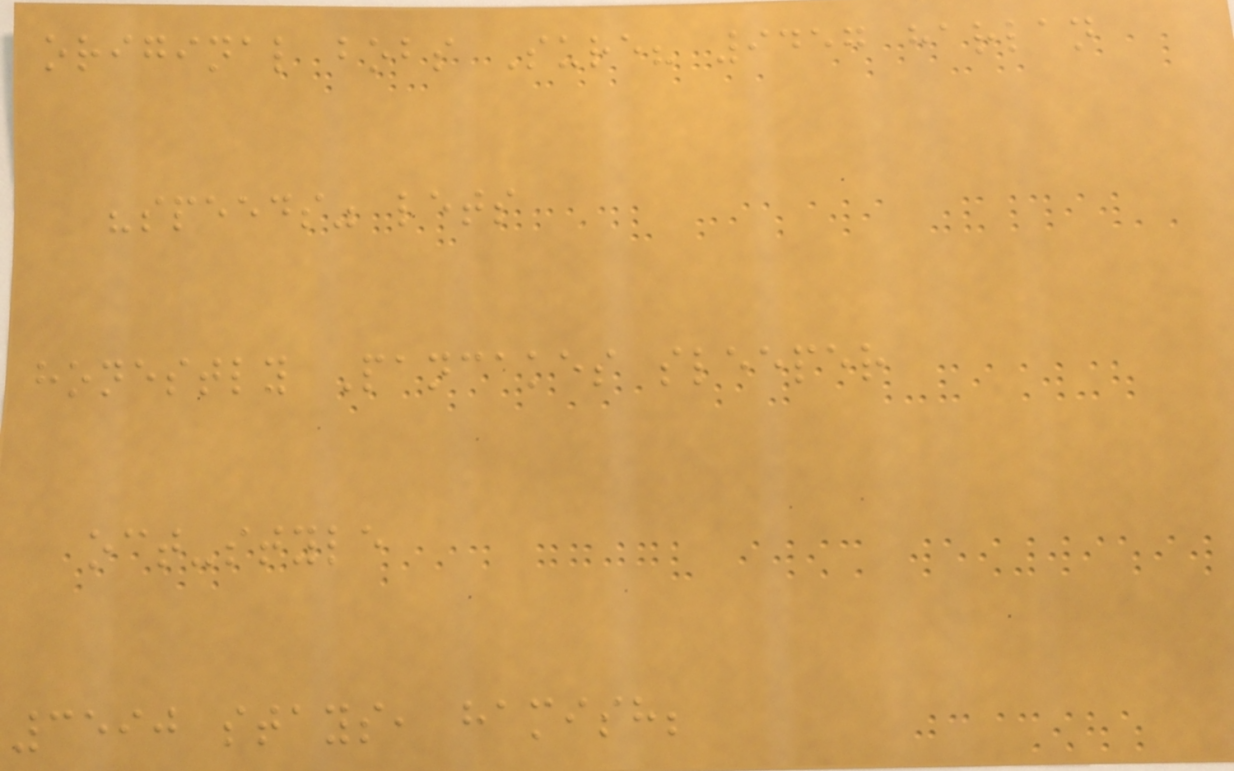original bobs Sure? 9457 harlan
"speeds" lets
honestly Pancakes sleeper
oct-style
3590 stays, hamish;
